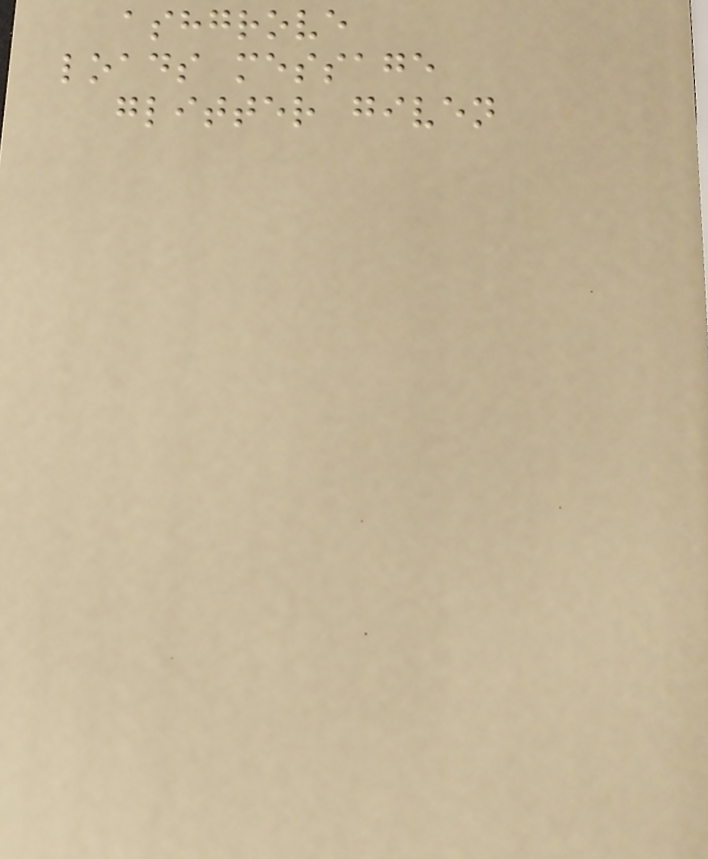ashgrove
loads message
glitter given
